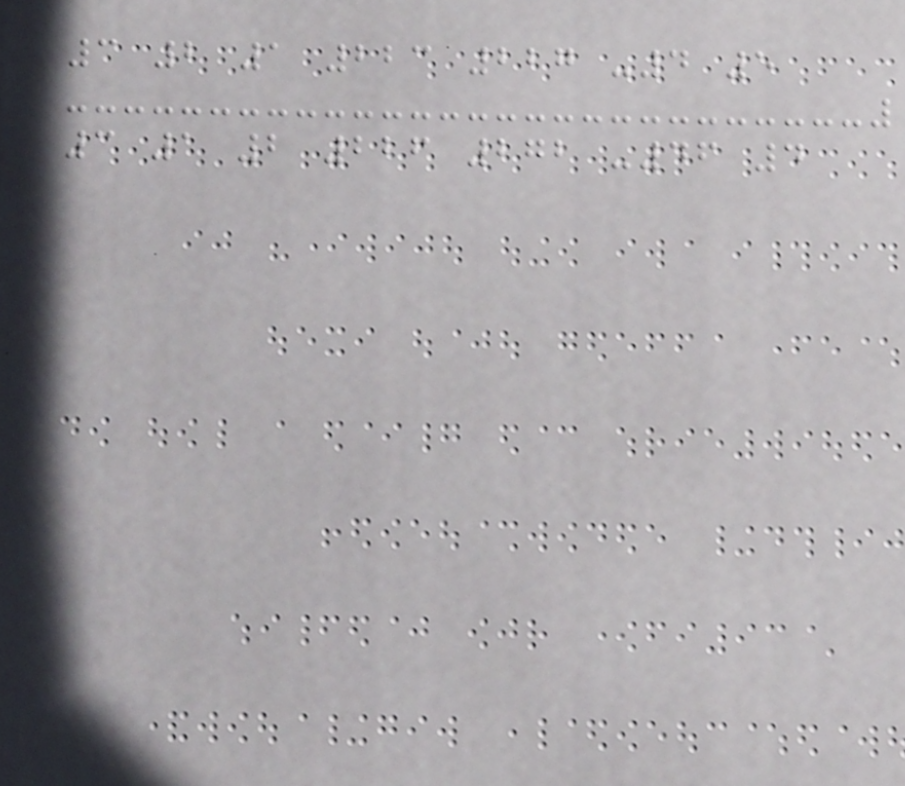3 2 1 223 227 -4 5
3 1 2 226 272 -46 4
